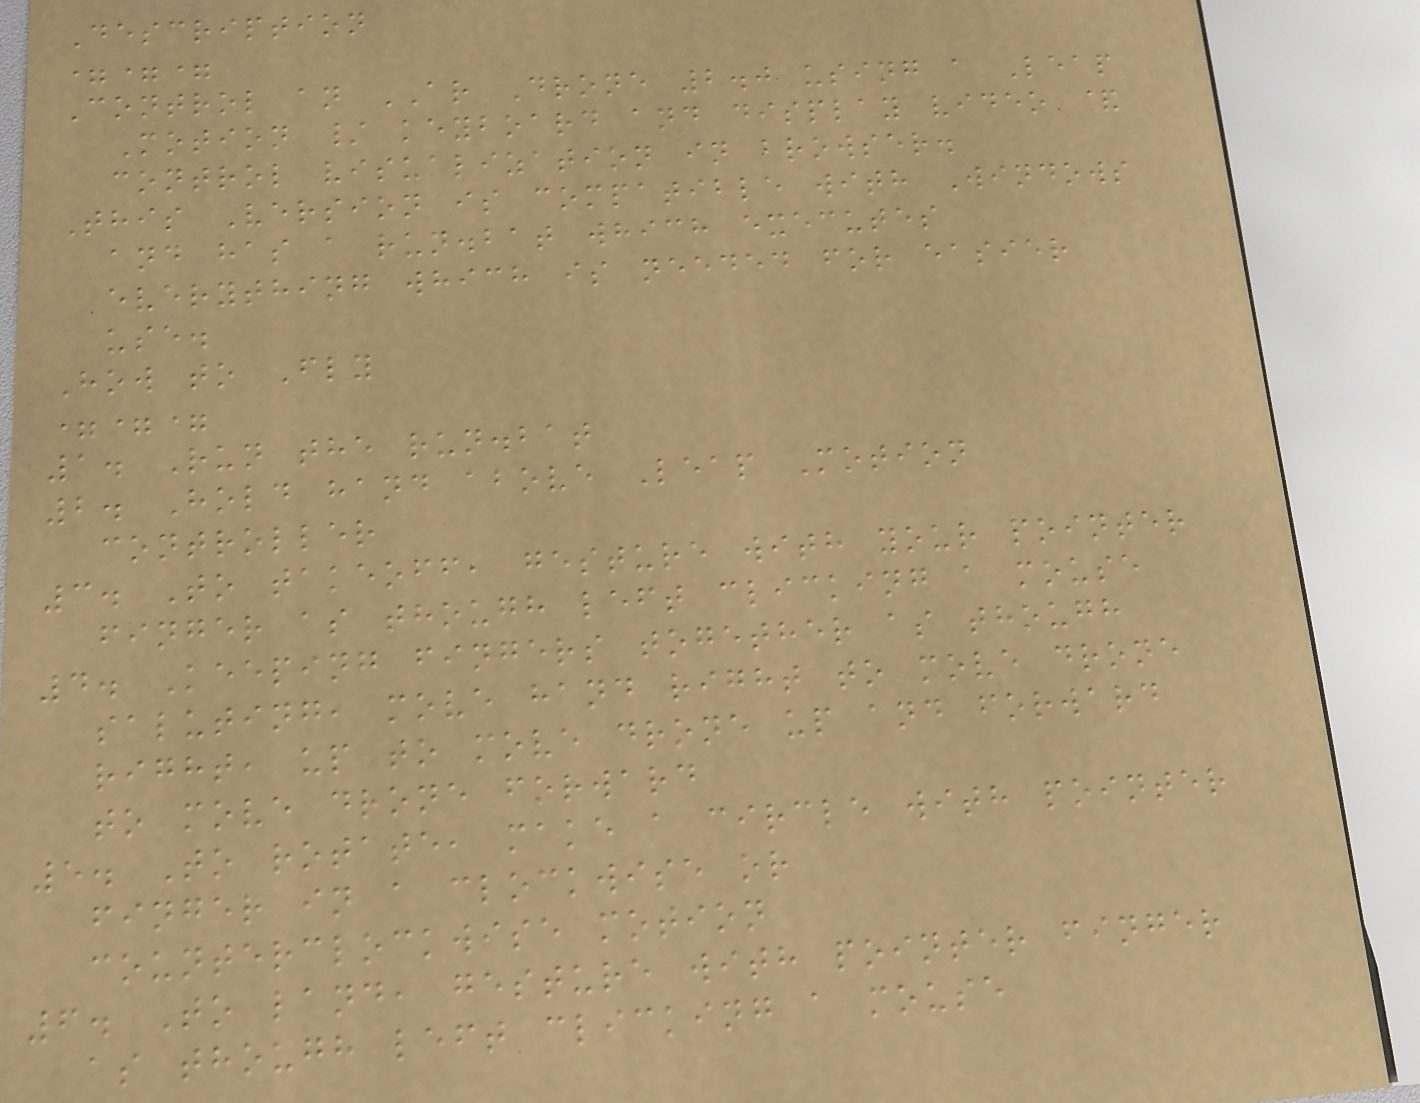Description
===
Control an AR Drone 2.0 using a Leap
Motion / keyboard and display video &
control visualization in browser.
This Version is compatible with Windows
and has a run.bat which executes
everything which is needed for easier
use.
How to Fly
===
1. Run the run.bat
2. Hold hand above Leap Motion
controller
3. To takeoff, gesture with your pointer
finger as though left clicking a mouse
4. Keeping fingers together as though
saluting, move hand right to move drone
right, up to move drone up and forward
to move drone forward
5. To rotate, make a circle with pointer
finger in a clockwise or
counterclockwise motion
6. To land, gesture with pointer finger
as though left clicking a mouse
